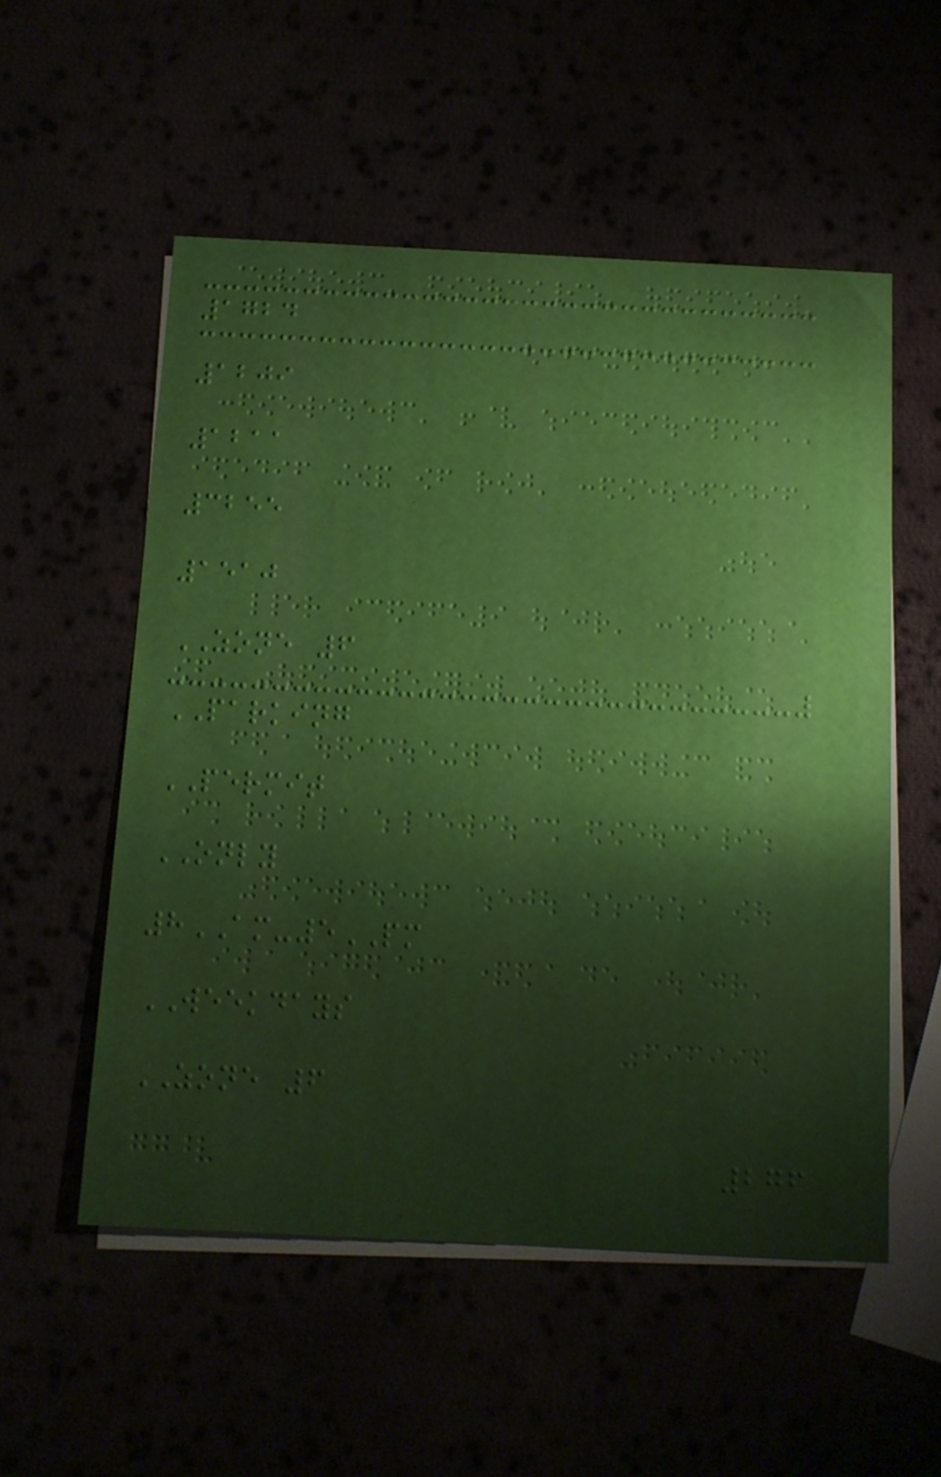1724
1209
1211
3255
1510
ZONE 6
PARKING
PERMIT
ONLY
8AM-5PM
WEEKDAYS
ZONE 6
276
